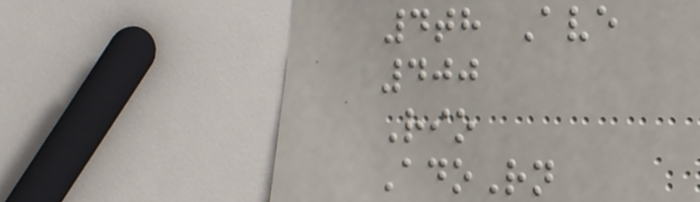4th Ave
400
Rio
AdoRn
